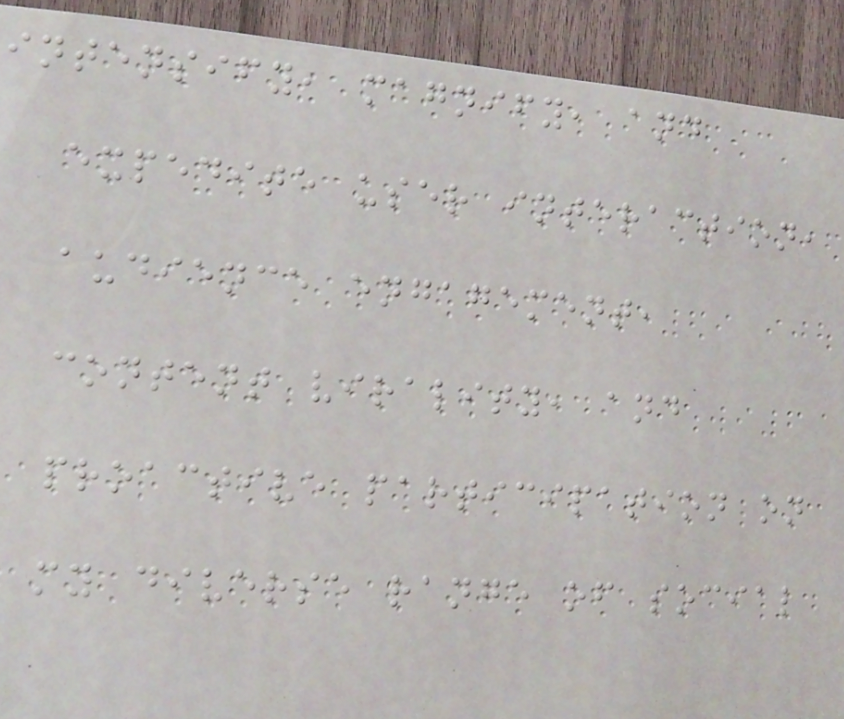intensify, magnify, and
expedite user interaction,
audience engagement,
content virality, and
proactive participation on
my diverse range of social
